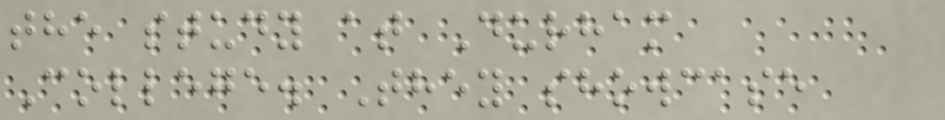the study at Durham
College. They showcase
